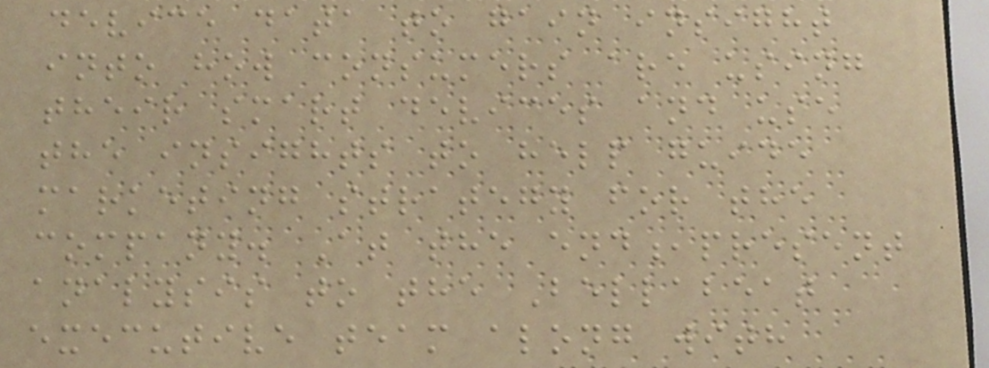device data to gain insight
into how consumers are using
their smart devices and use
the insights to help guide
marketing strategy for the
company. At the end,present
analysis to the Bellabeat
executive team along with
